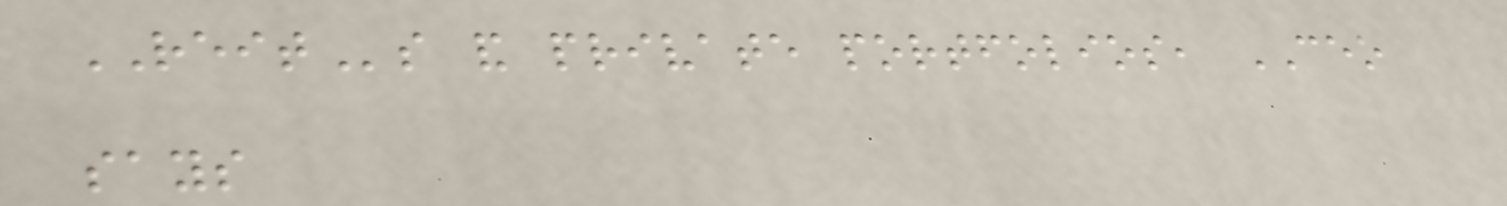REITs and private portfolios, CEO
says
